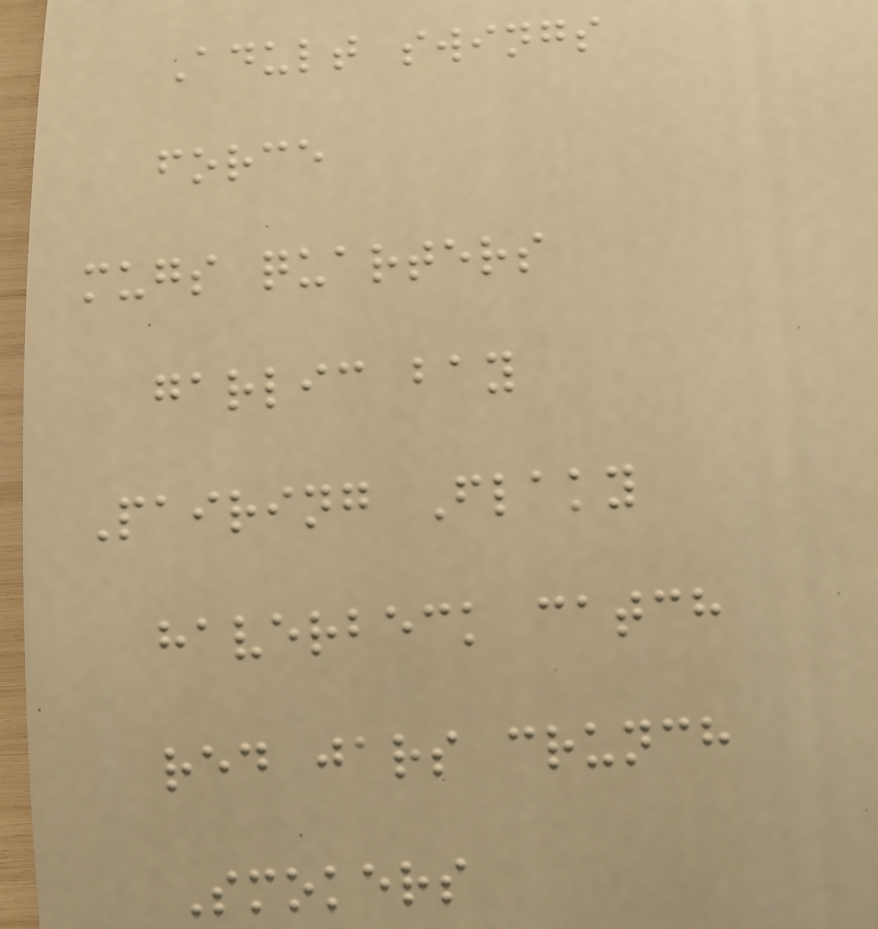Adult swings
force
mugs quarters
garlic bay
Pairing Flaky
haverbeck catch
red jars crunch
Smokers
